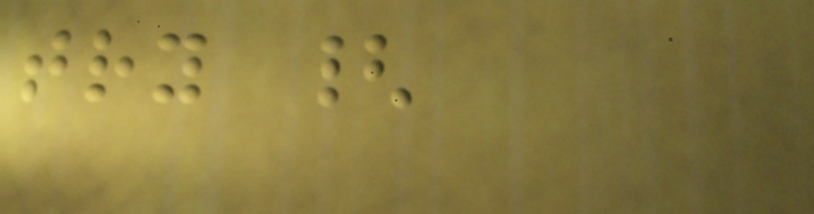try {
